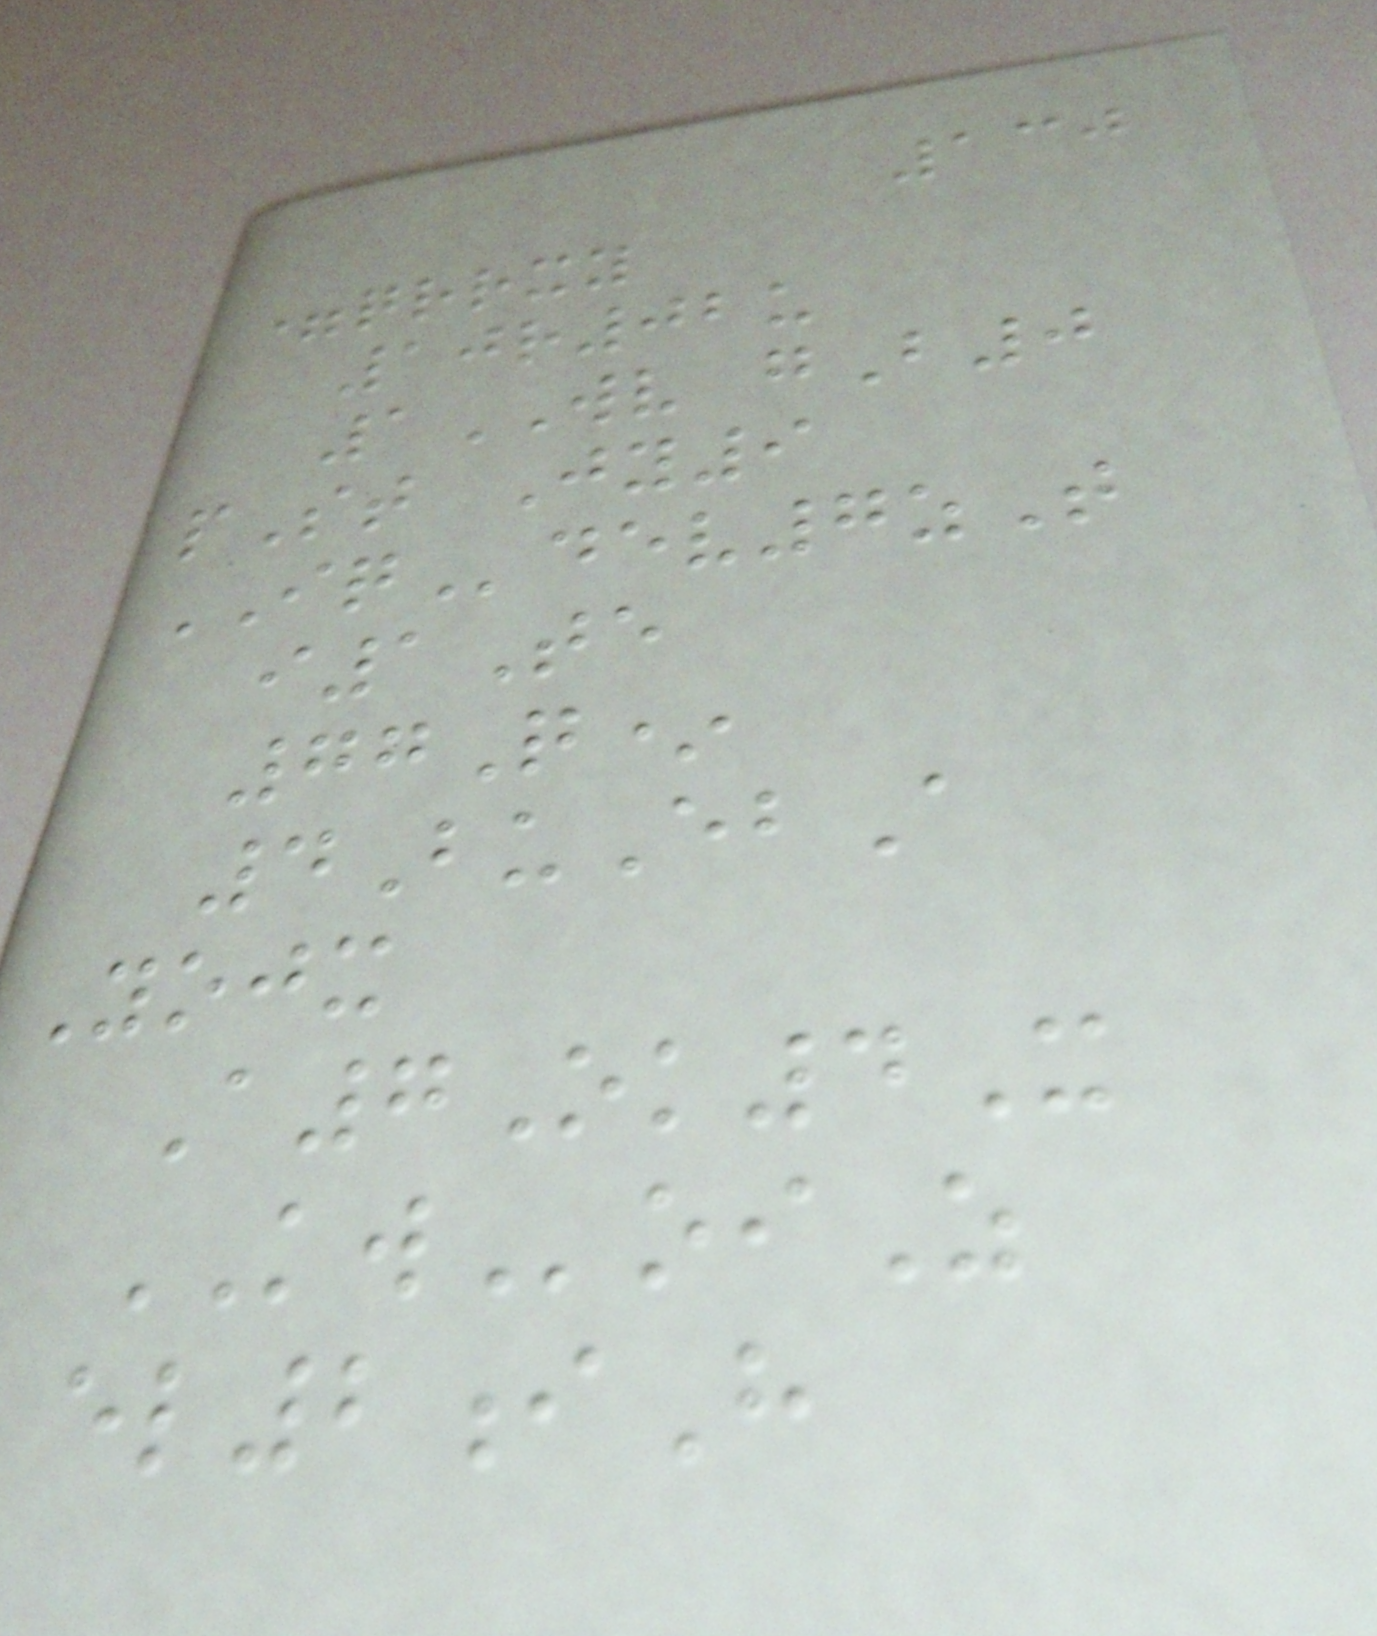130
=qrrxy
10r02u
1WV gB0
pSt Jy9
IQdev7zT
i1Te
77Q*
4BuEbA
Yojx
A7Ok4X
KWoiZ
el2iH
